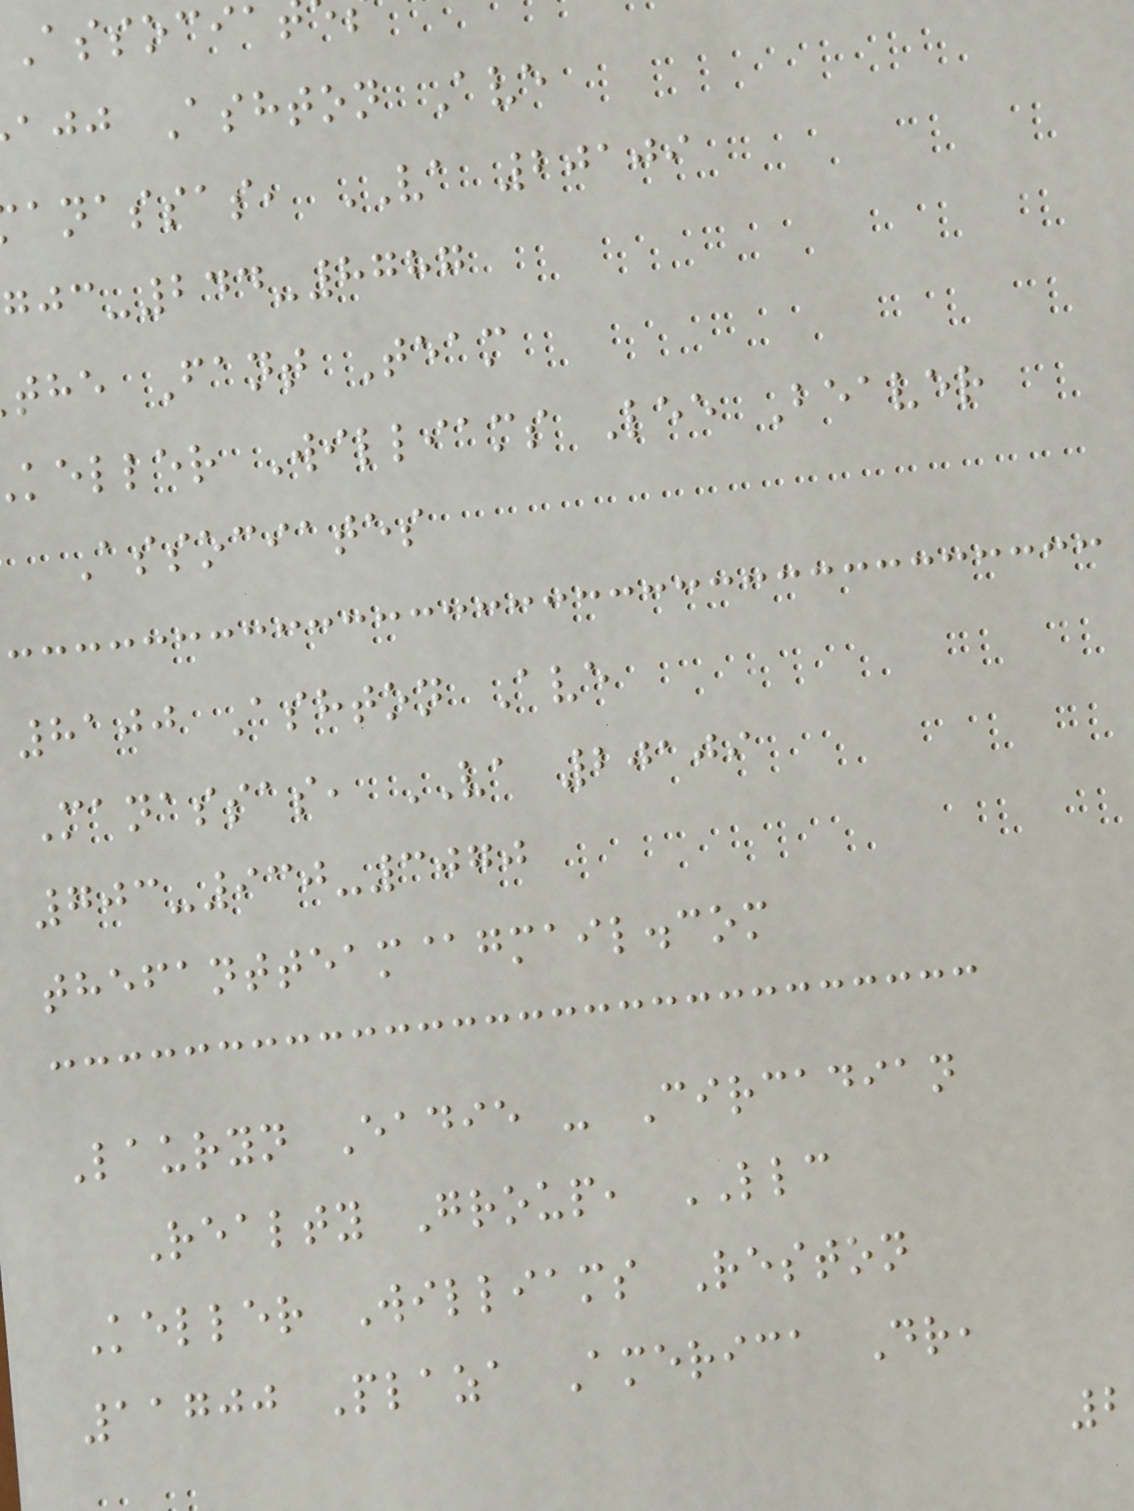Associa
ajj Ashton Ave
anassas, VA 20109
-244-8787
the Fant Team
keller Williams Lee Beaver
Associates
8100 Ashton Ave
Manassas, VA 20109
703-930-3070
thefantteam@gmail.com
Lauryn Eadie - Circadian
Realty Group, LLC
Keller Williams Reston
11700 Plaza America Dr,
